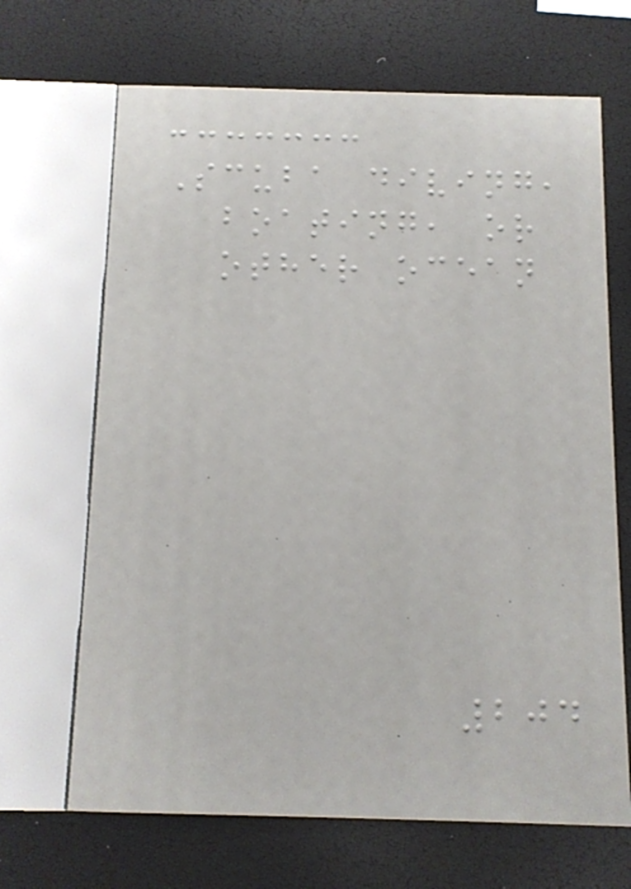Scuba diving,
boating, or
other ocean
204
